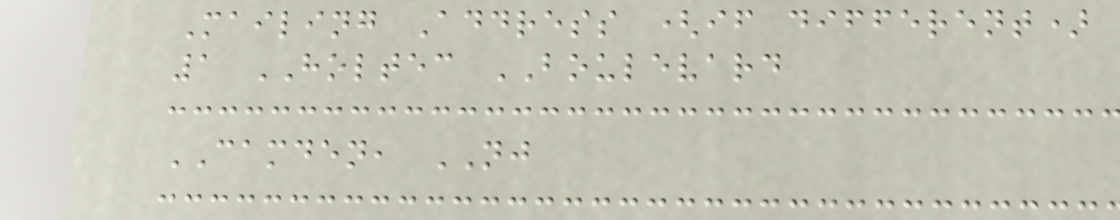Mailing Address (if different)
1 HOLTEC BOULEVARD
CAMDEN, NJ
